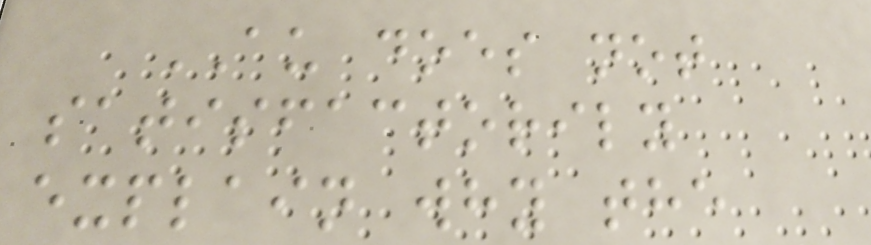AU does not
satisfactorily
explain why the
